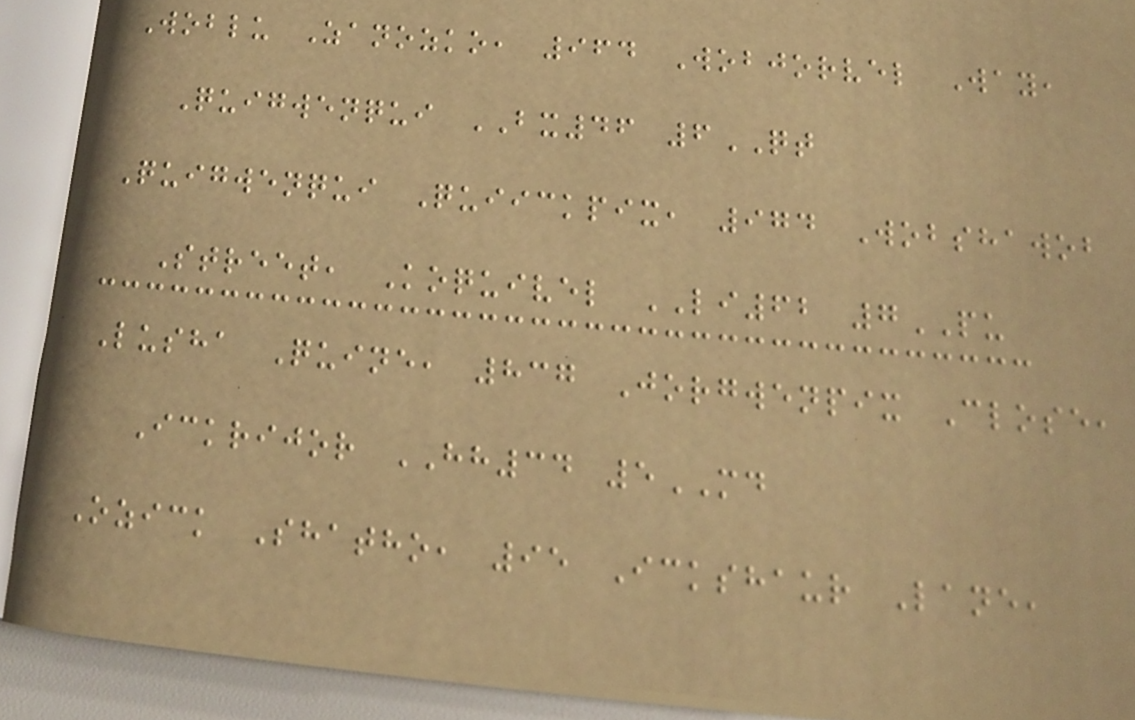Woblu Zanozko, 964 Wobjorvel Way,
Quigwenqui BX46 6QT
Quigwenqui Quiickpix, 974 Wobshawob
Street, Koquivel LI62 7PU
Lusha Quine, 837 Jorgwenpix Close,
Ickrijor HH34 5MD
Ozick Shatho, 95 Ickshaur Lane,
